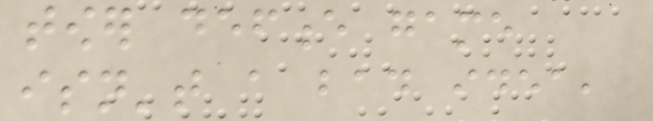tower defence game
isn't a bad idea,
